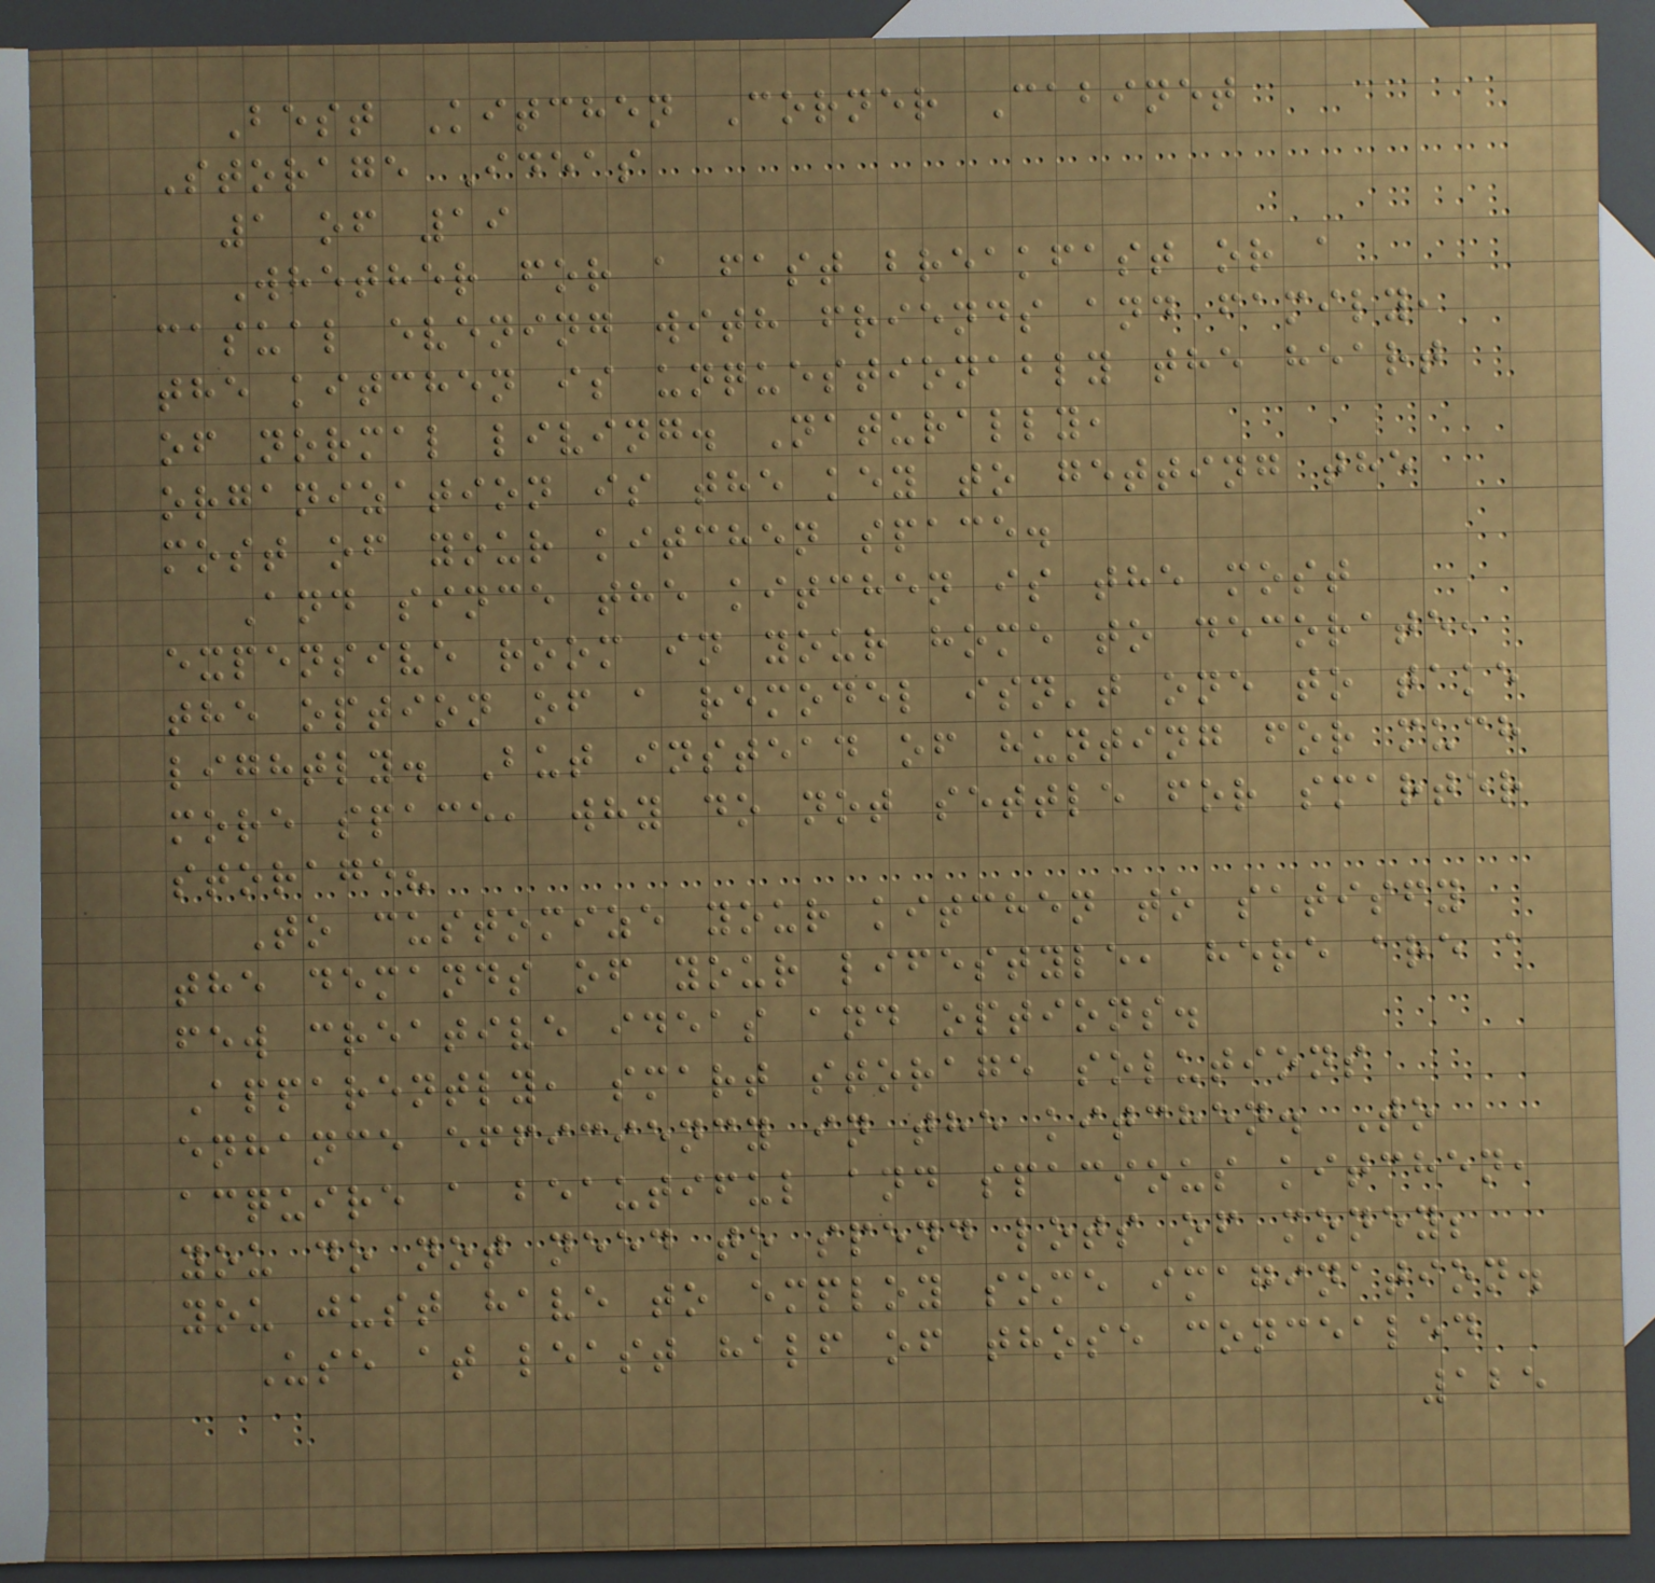Best Kitchen Corner Cabinet
Storage Ideas
1 of 19
Whether for a fast breakfast or a
casual evening with friends and family,
the kitchen is unquestionably the heart
of normal living. Naturally,
organization is the key to getting the
most of your kitchen space.
And since the kitchen is the most
expensive room in your home to decorate,
the option of a remodel isn't one to take
lightly. But instead of hunting for much
more space, why do not settle for smarter
storage?
To customize your kitchen to satisfy
the demands of your lifestyle, here are a
few creative ideas and options.
Apparently, smart storage solutions
enhance efficiency in the kitchen. To
acquire a beautiful and spacious kitchen,
you do not need to spend lots of money;
you just have to employ some imagination.
Use at least half of those concealed
125
